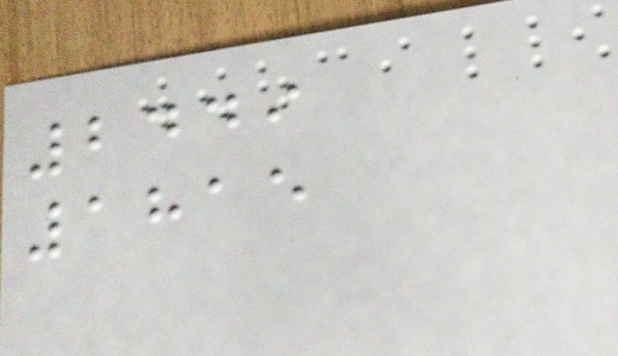2449
1815
